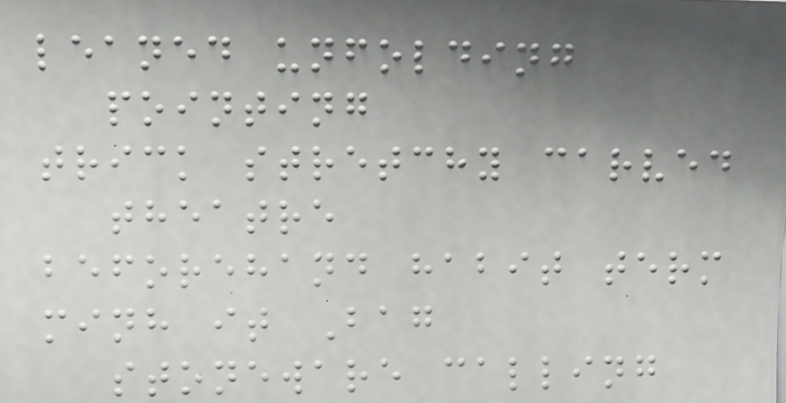leaned unfolding
pointing
trick stretchy carved
theatre
beforehand habit term
minh it Bag
stoneware calling
